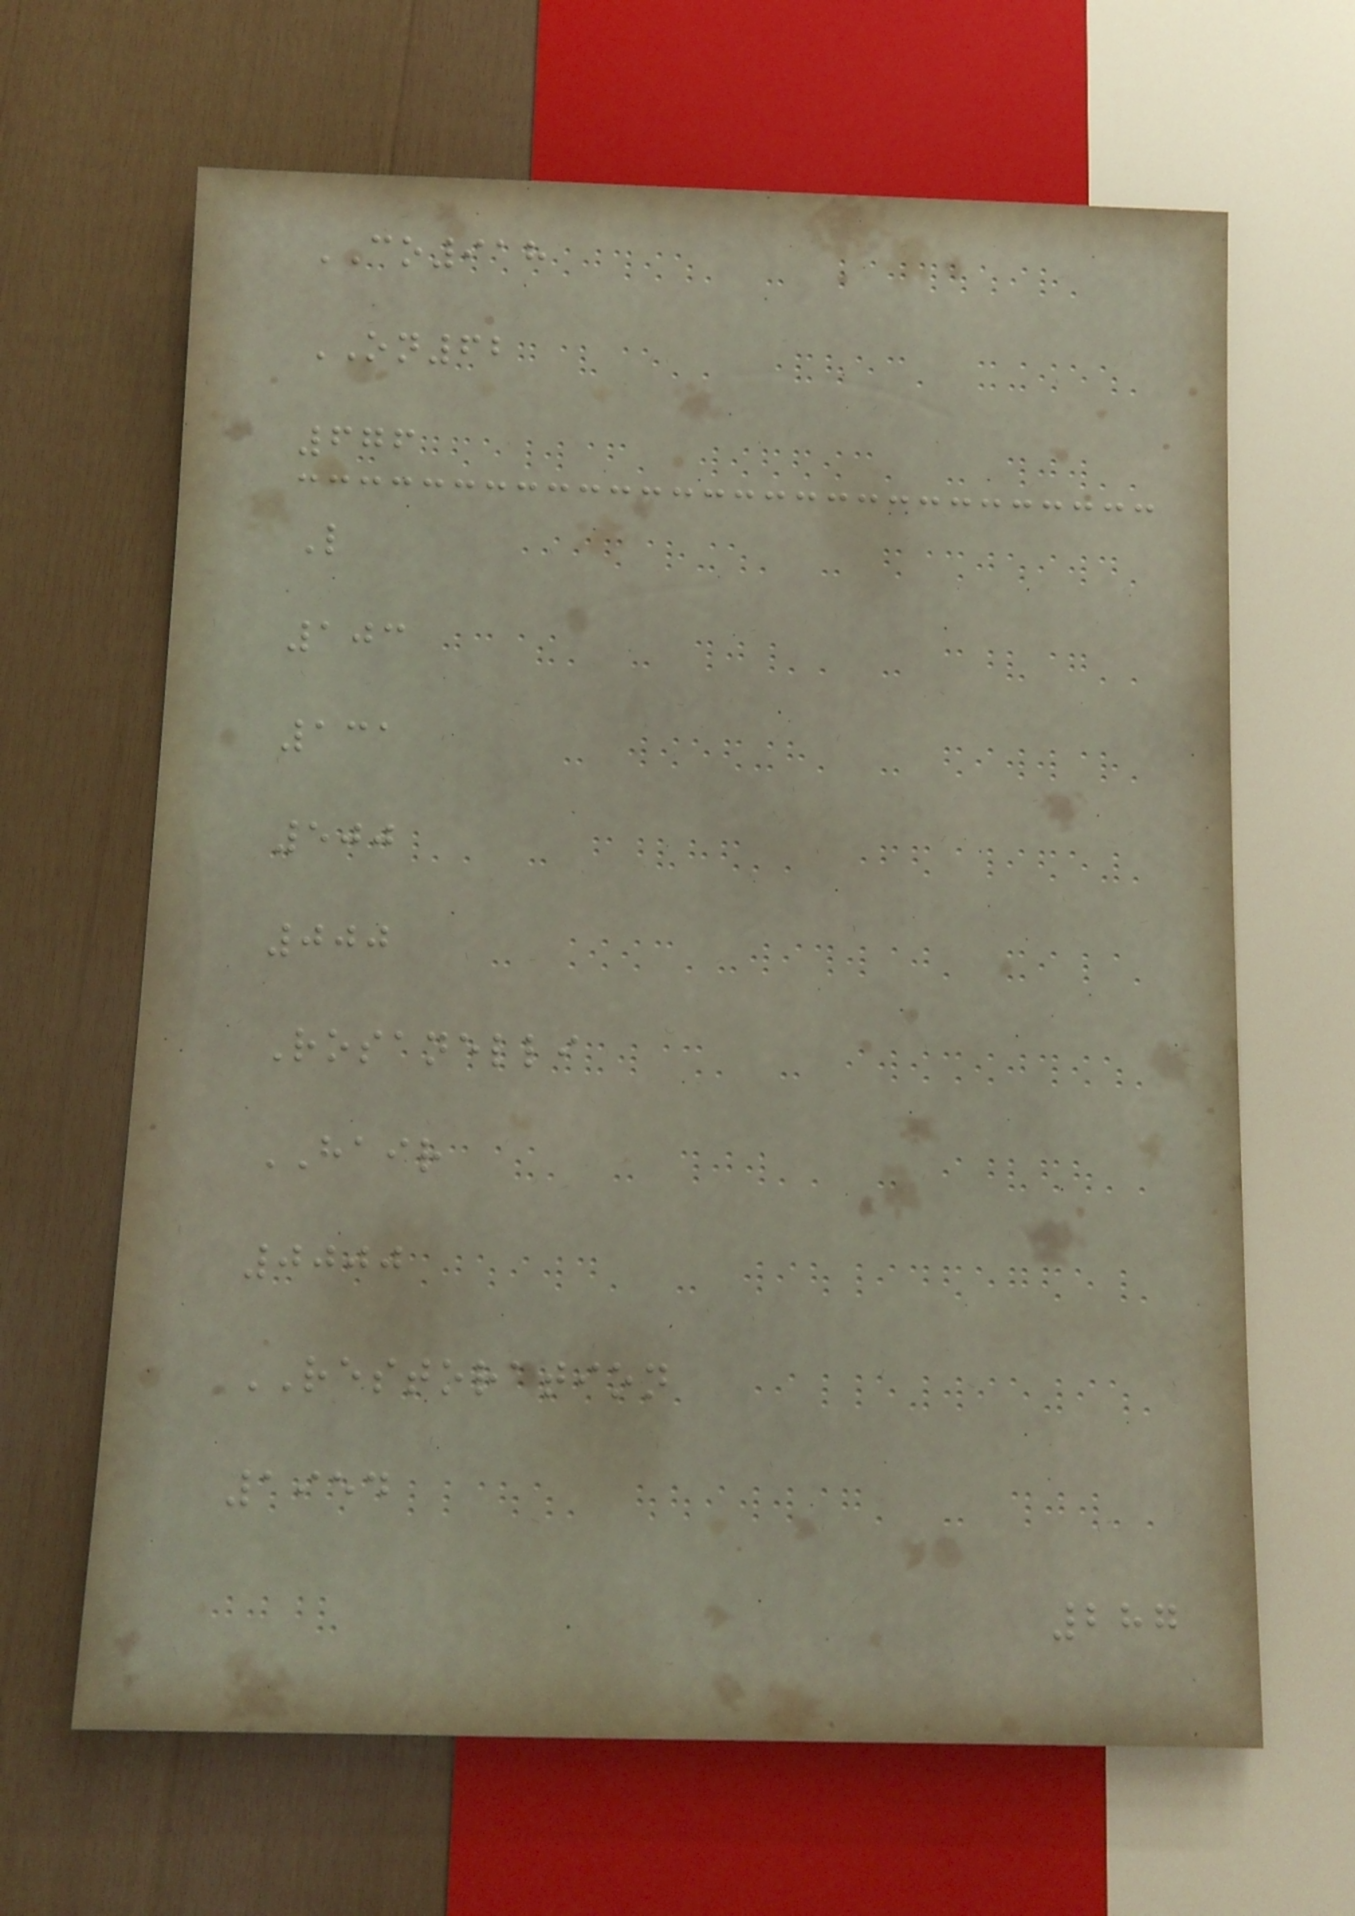CO918
ON62
676
L
103
131
500
000
Rosanelli
HAIR
0000
RESTORATION
1954
287
